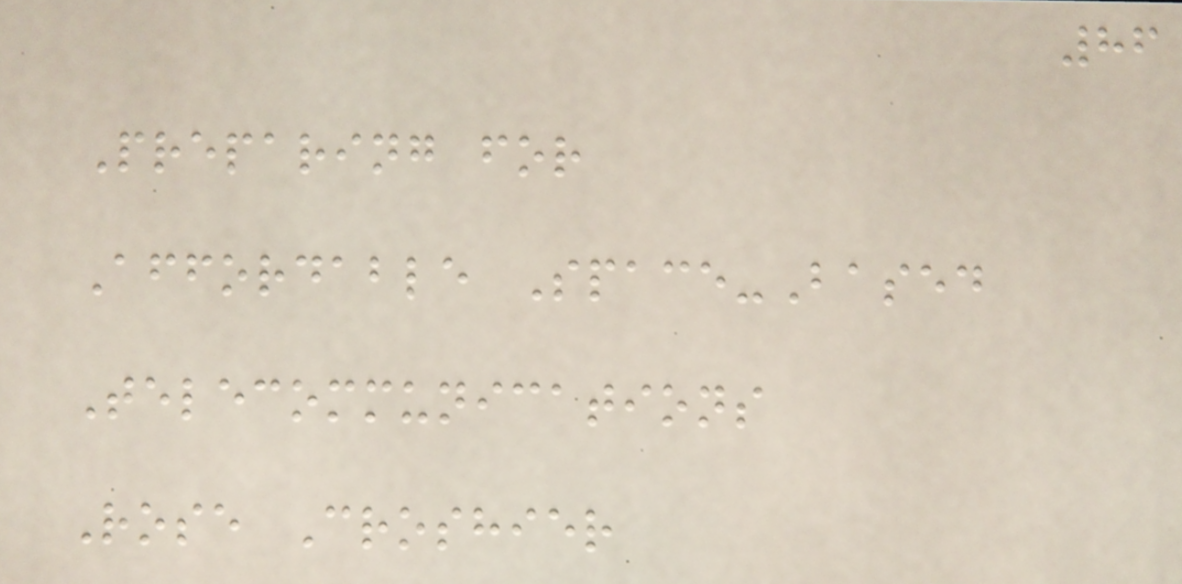86
Preparing for
Affordable Space-Based
Telecommunications
Rose Croshier
